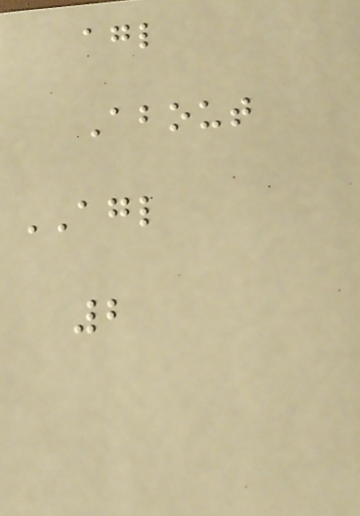agl
About
AGL
2
